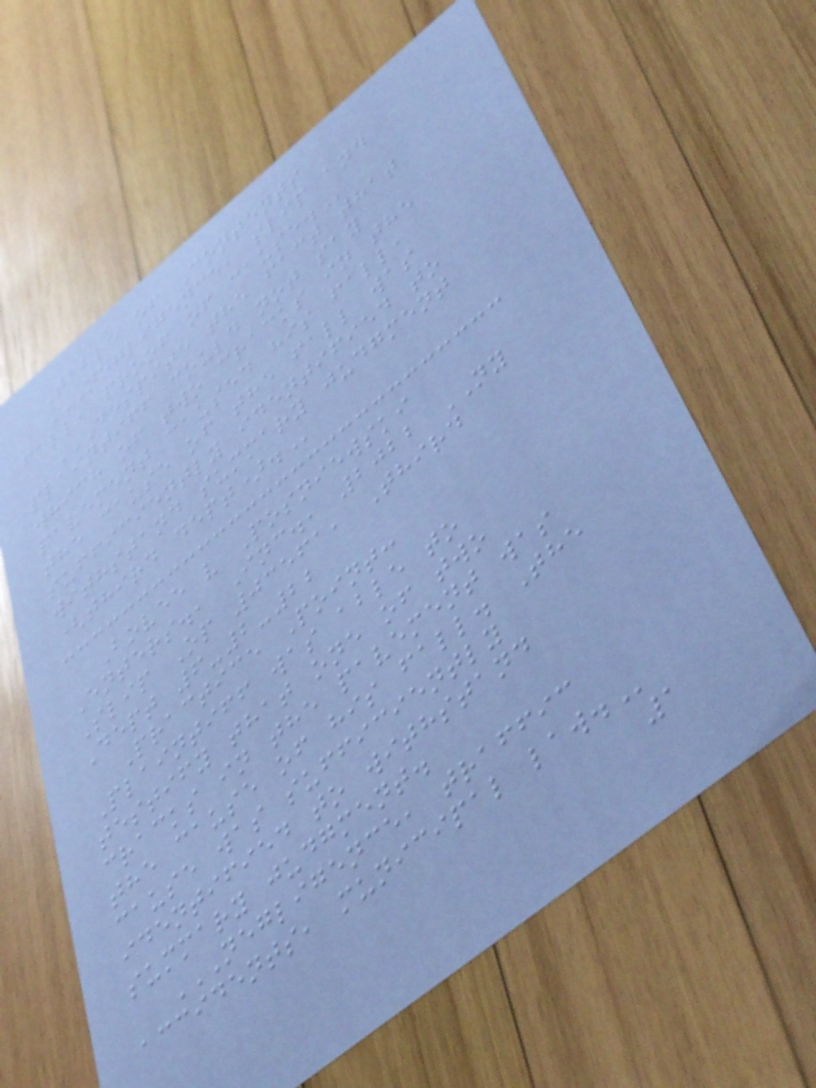Table of Contents
NEGLIGENCE, SLIP AND
FALL, PROOF OF CAUSE.
DESPITE THE FACT THAT
PLAINTIFF COULD NOT SAY
WHICH OF TWO CRACKS IN THE
PAVEMENT CAUSED HIS FALL,
THE CAUSE OF THE FALL WAS
SUFFICIENTLY IDENTIFIED TO
WITHSTAND SUMMARY JUDGMENT
(THIRD DEPT).
Bovee v Posniewski
Enters., Inc., 2022 NY
Slip Op 03561, Third
Dept 6-2-22
Practice Point:
Plaintiff was able to
testify that one of two
cracks in the pavement was
the cause of his fall. The
cause was sufficiently
identified to withstand
summary judgment.
NEGLIGENCE, TRAFFIC
ACCIDENTS, MUNICIPAL LAW.
1
